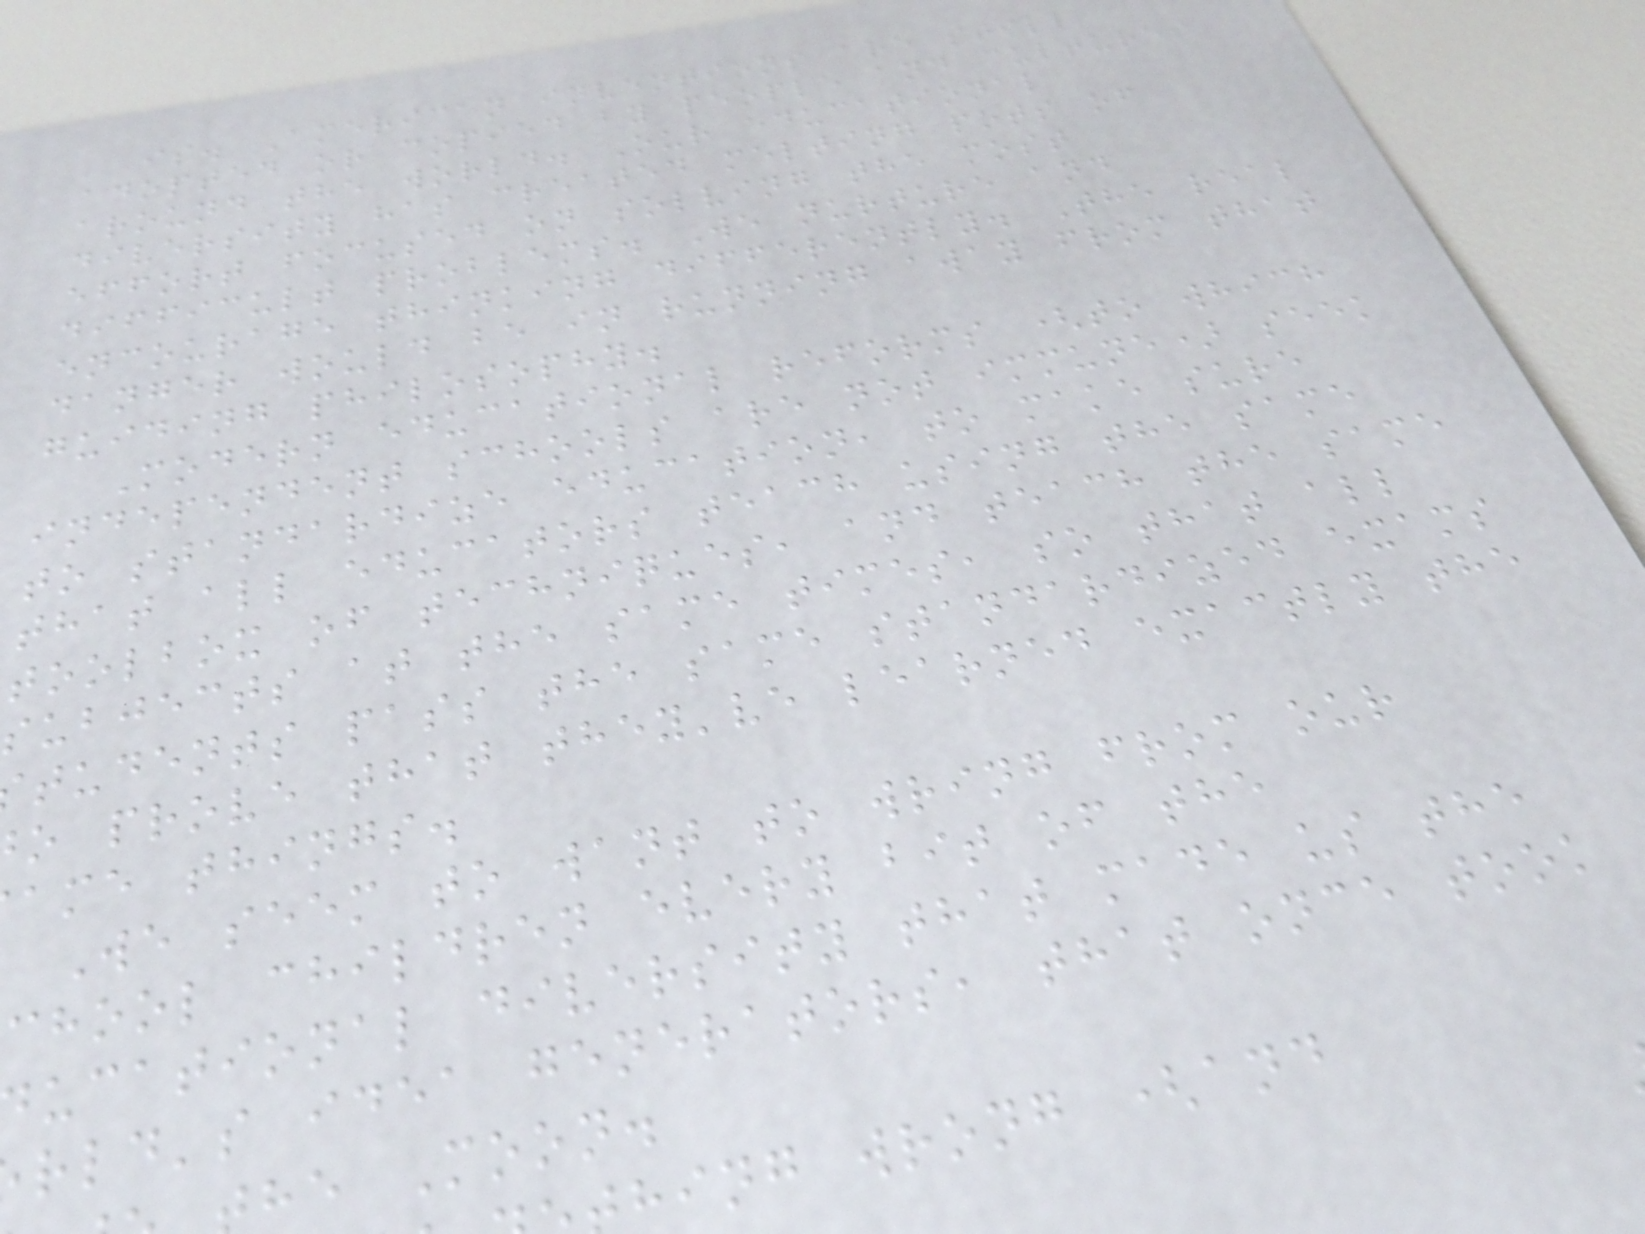is. American inventions are still
adopted or copied by people and cultures
around the world. Our educational
diversity has created melting pots of
effort focused on solving the most
difficult problems. We nurture and
encourage thinking differently. The real
danger would be in running away from that
guiding philosophy.
Modern educational reforms (to which
independent schools are not immune) seek
to standardize education, to make sure
that all educators teach using the same
toolbox of techniques, and teach the same
subjects at the same times, so that all
tudents pass the same standardized exams
o prove that they've learned exactly the
ame things.
We seem to want to wring from our
chool children every bit of the
ucational diversity that made us the
rld's idea generators, that once took
he Moon.
hing wrong (and
